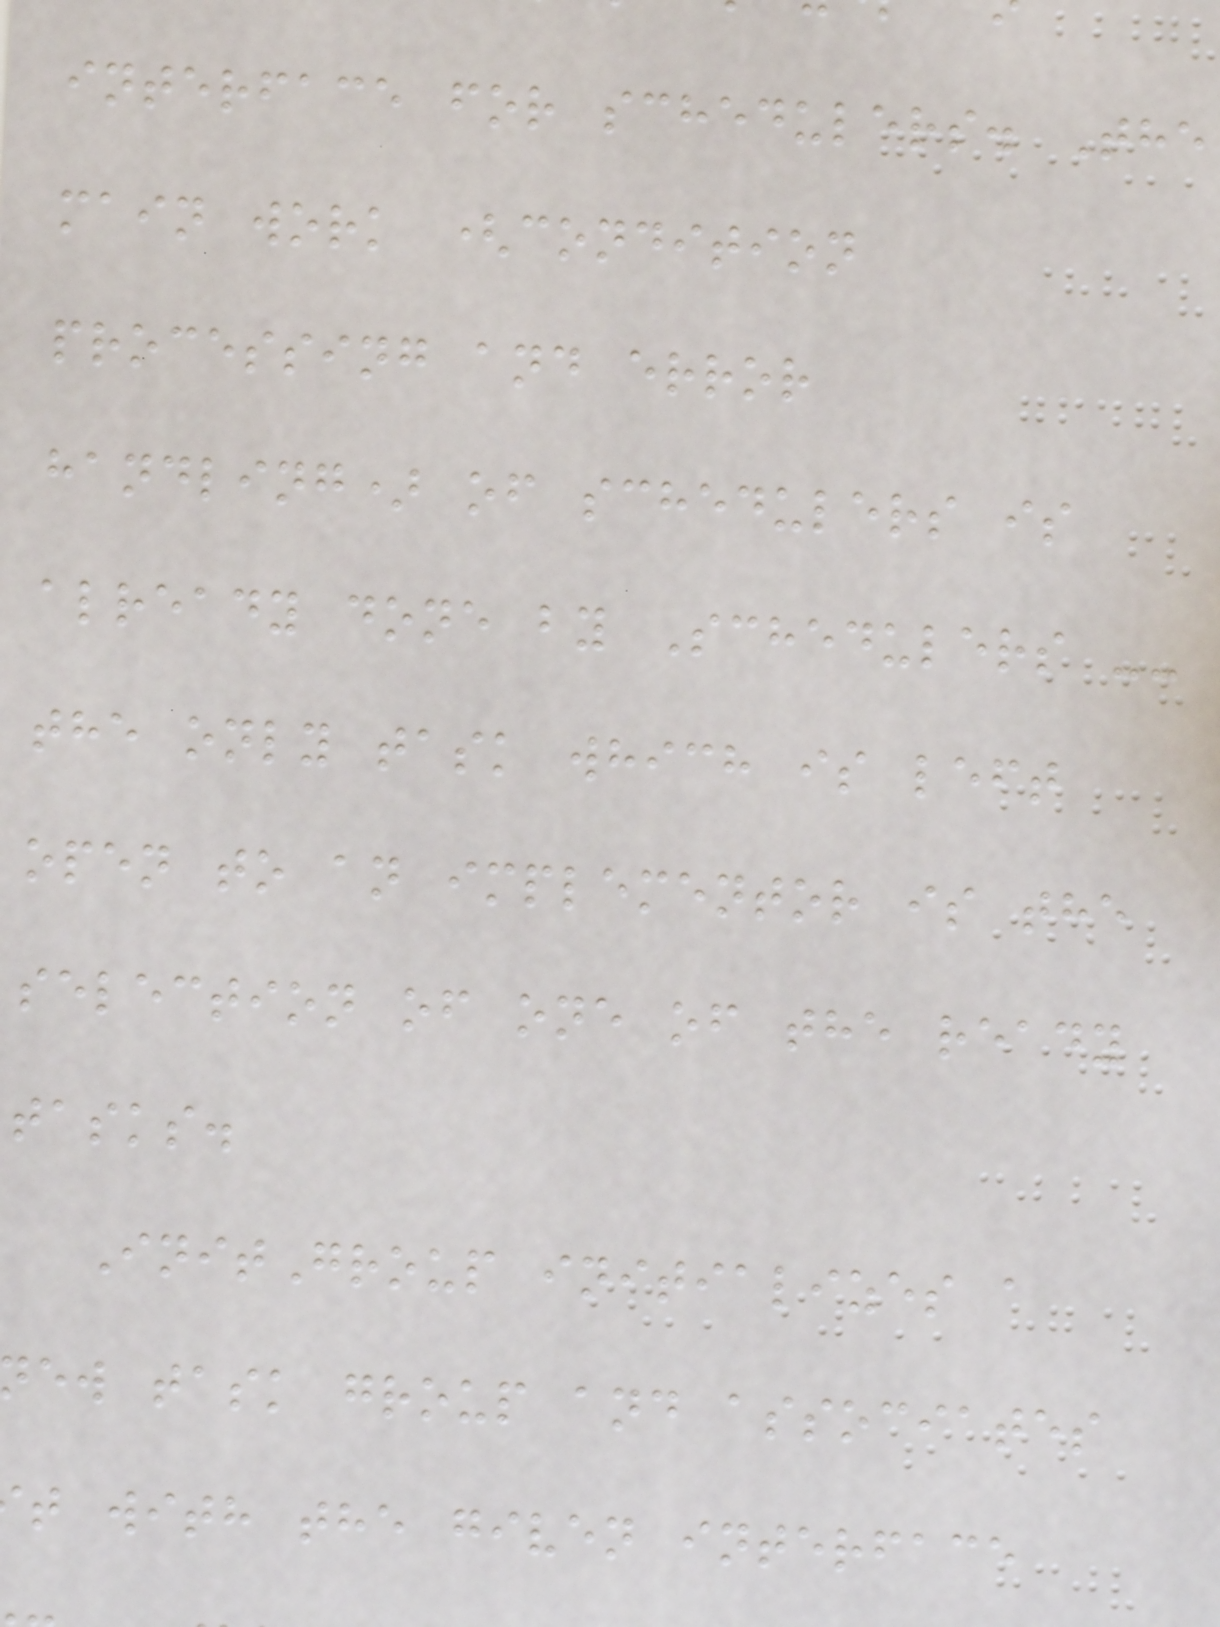interface for schedulers. The
main work (condition
processing and error
handling) of schedulers is
already done by Schedulers --
the only task which is left
open to an implementor is the
selection of one of the ready
tasks.
InitGroup initializes a
ew task group and associates
t with the given interface
